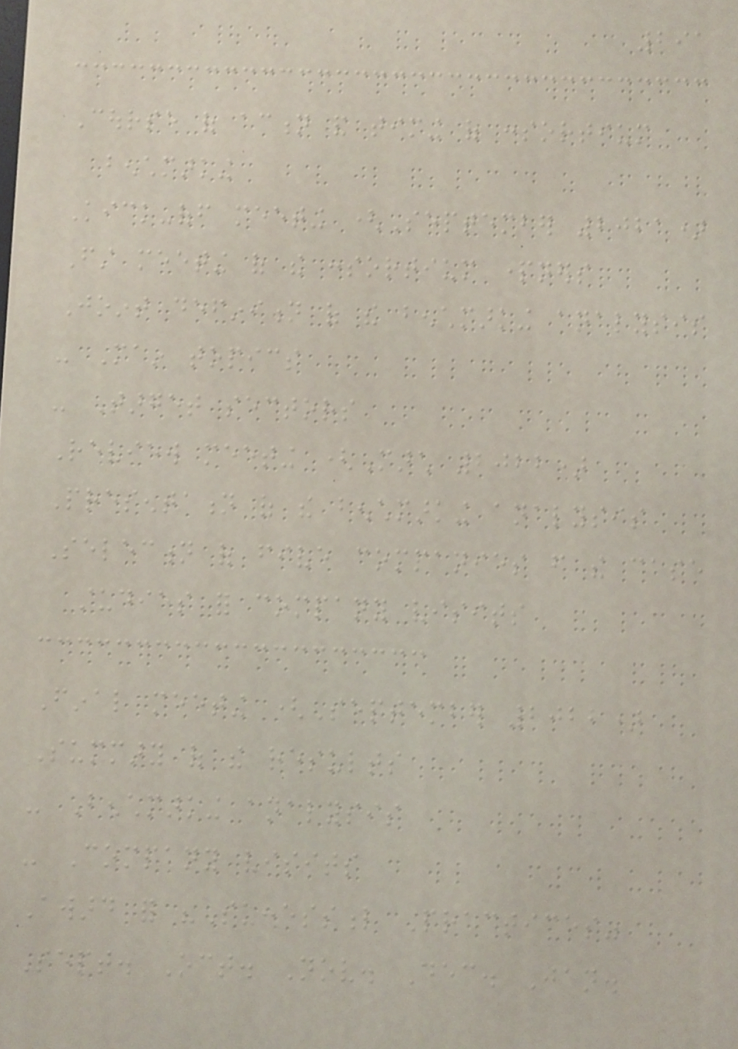291
Course of action and timing of consortium
benchmarking
Kick-off meeting (September 2021)
First meeting of the consortium partners
Joint definition of the benchmarking analysis
- Main topics
- Target sectors
Review meeting (March 2022)
Presentation of the benchmarking analysis
Selection of five companies from the case
studies for company visits
Final meeting (September 2022)
Summary of the results
- Benchmarking analysis
- Company visits
Award for "Successful Practices"
Sept. Oct. Nov. Dec. Jan.
